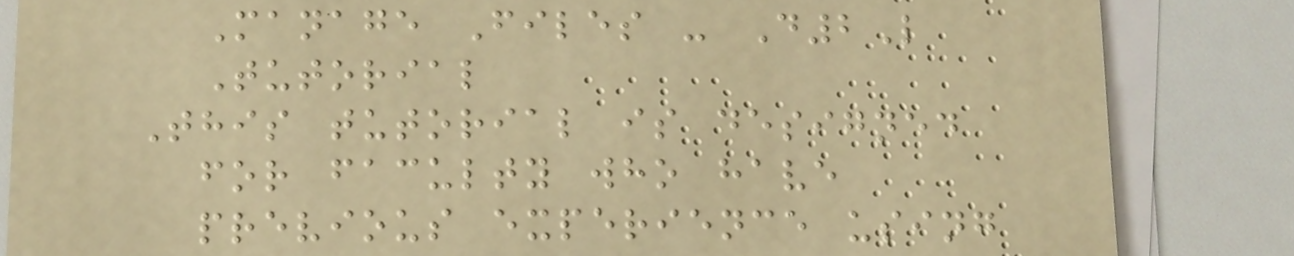Manage Files - D2L
Tutorial
This tutorial is designed
for faculty who have
previous experience using
